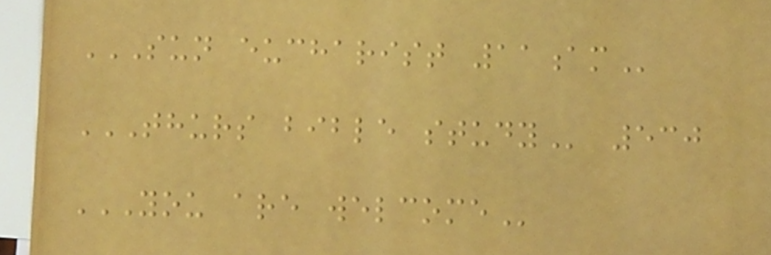SUN EUCHARIST 11AM
THURS BIBLE STUDY 530
YOU ARE WELCOME
